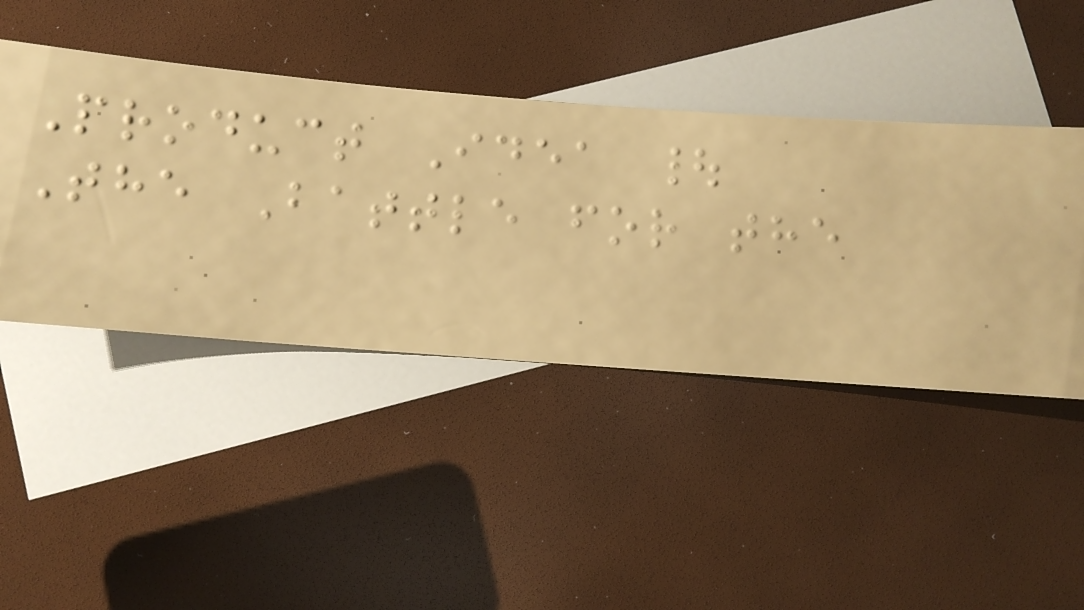Product Idea |
The Battle for the
